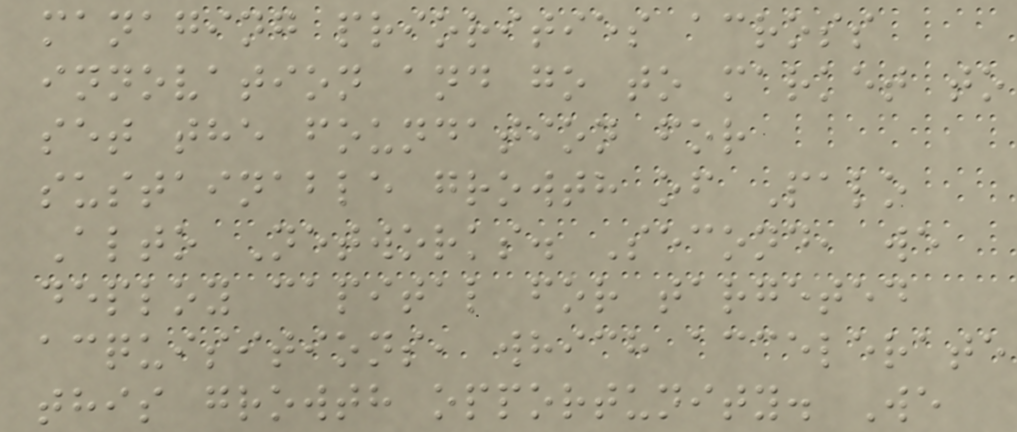managing priorities across
innovation and go to market to
set the foundation for
sustainable growth of Palo
Alto Networks. Second, we
deploy capital for targeted
acquisitions, which accelerate
this growth opportunity. We
